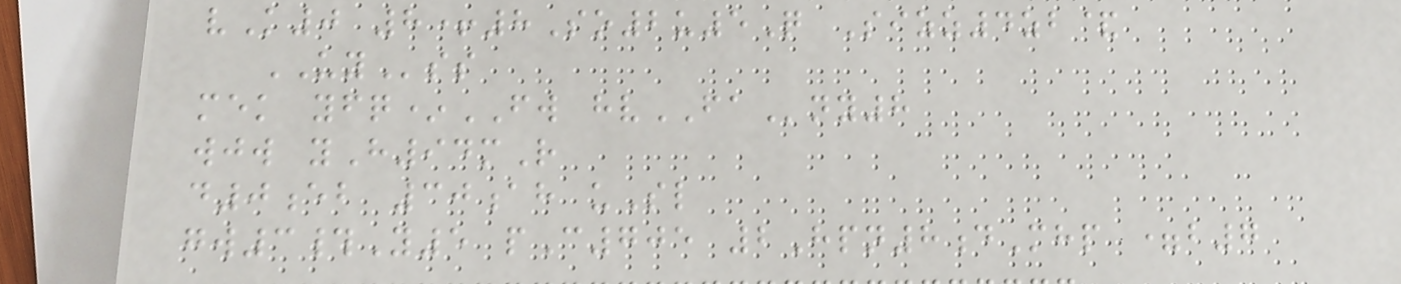vK0 8+8So2u5Q Sizz4zb&
UYss
mek yfq*FW hvFAny8
wjw yH94mR
d0eb 30ah uSl
gw3#Y5 pC705 2Hpn8dMhp =b7
